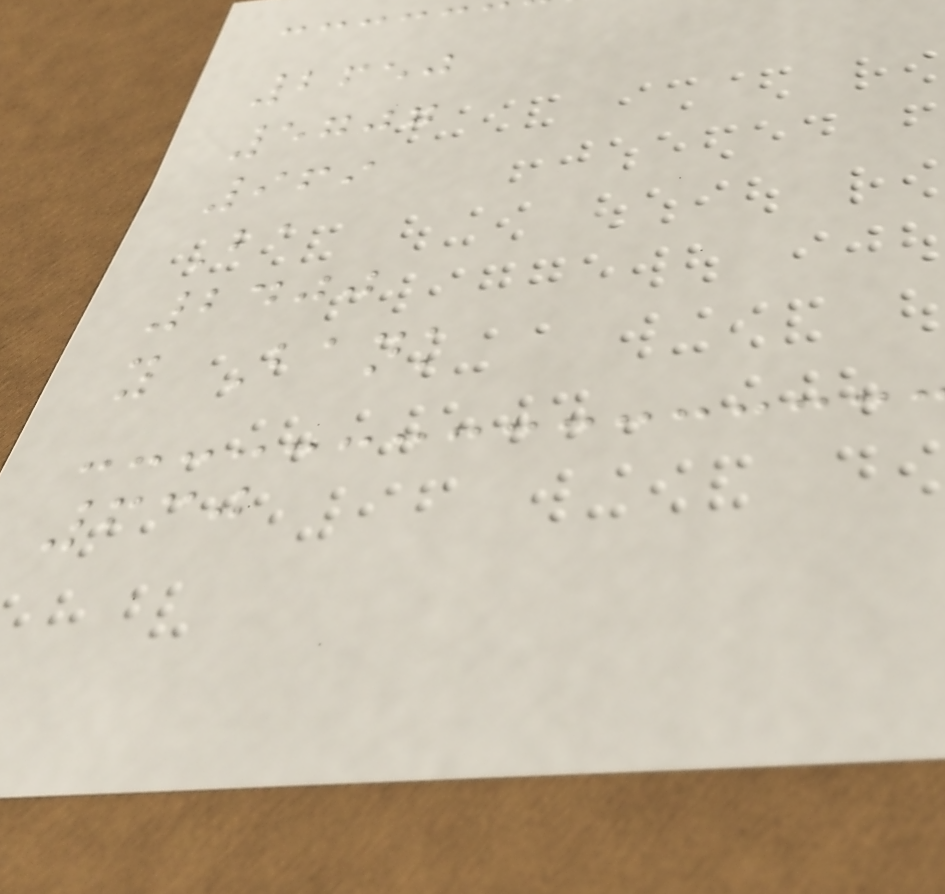2650
5707
969
Ba
2400
y Bank
630
